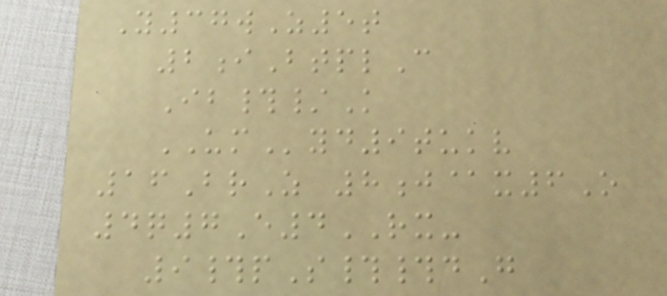Y37wZ5t
2iBtplC
Ib#/K
UMyd9tukv
16BrZ 8j@x6O
4q7E4RX-
9#pS##dG
